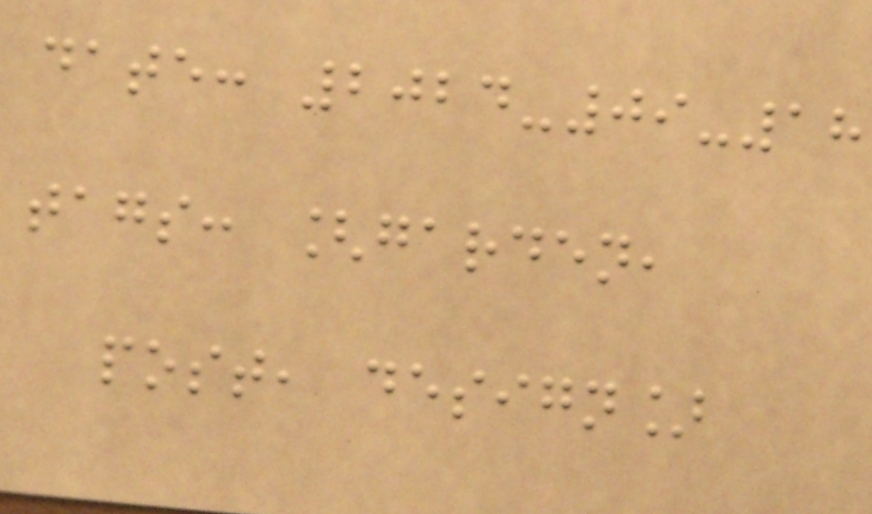date: 2024-09-18
tags: [garden,
post, design]
